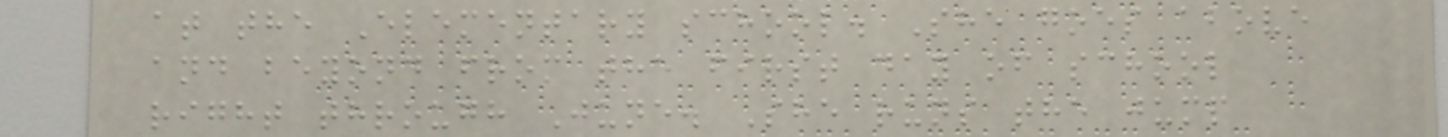at the Elementary school. She goes above
and beyond from the first day of school
right through June. She runs the jump
